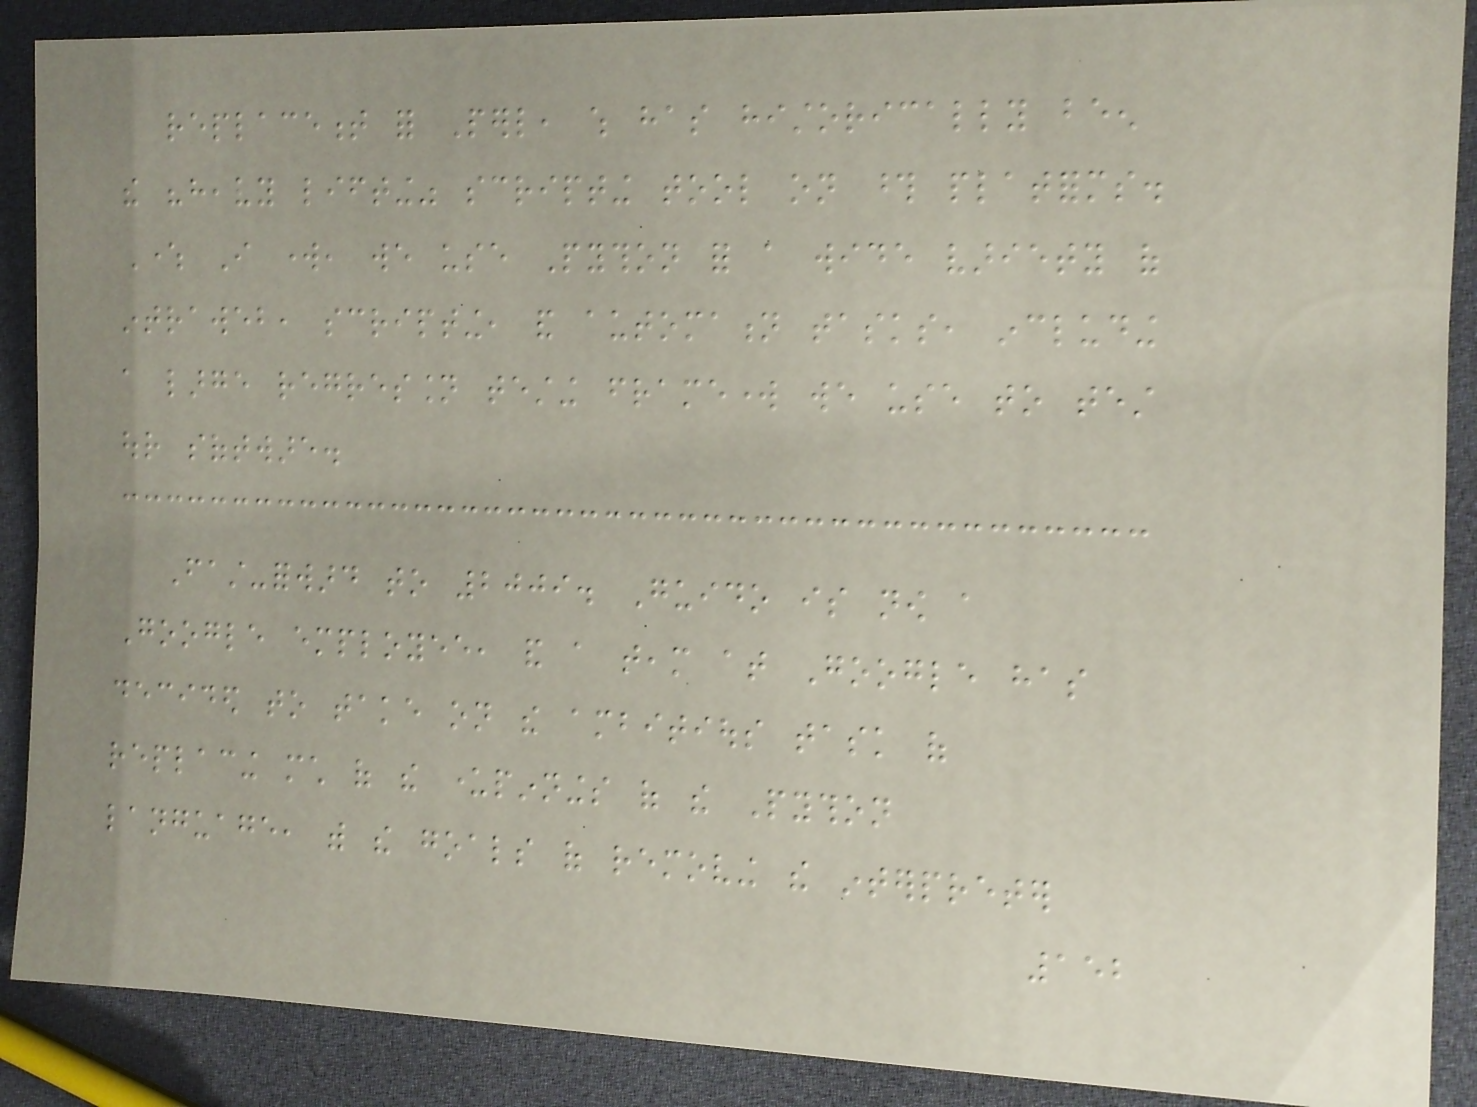replacement for Perl, which has historically been
the "heavy lifting" scripting tool on those platforms.
Where I work, we use Python for a wide variety of
intraweb, scripting, and automation tasks, including
a large regression testing framework we use to test
our software.
Fast-forward to 2009. Guido is now a
Google employee, and a team at Google has
decided to take on the ambitious task of
replacing much of the underpinnings of the Python
language, with the goals of removing the interpreter
152
